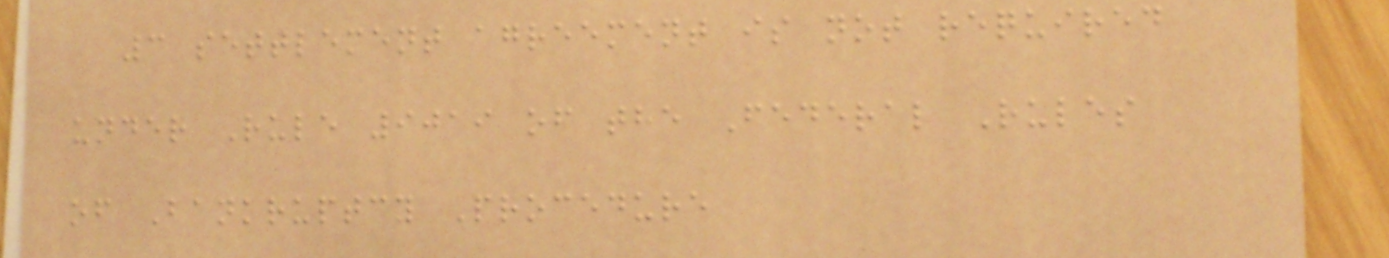3 settlement agreement is not required
under Rule 9019 of the Federal Rules
of Bankruptcy Procedure
